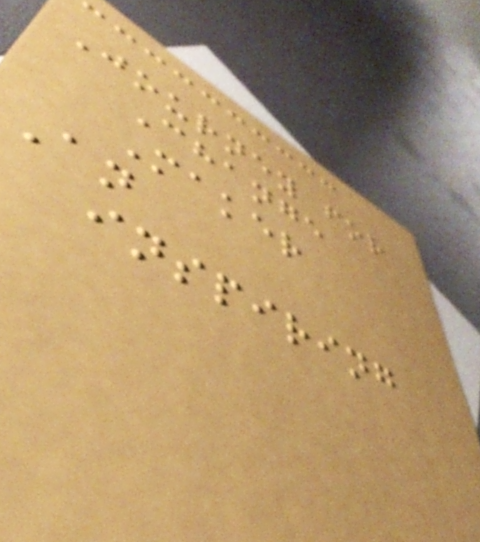Journey for
Change
Maker
An
inspiring
